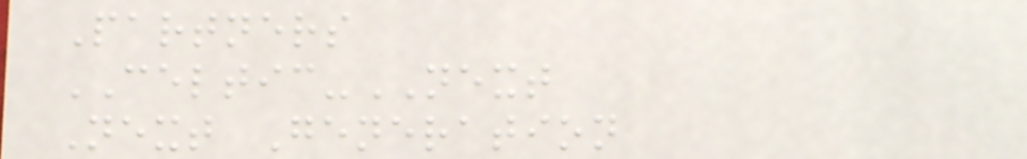Partners
CELTIC-NEXT
Next Generation
